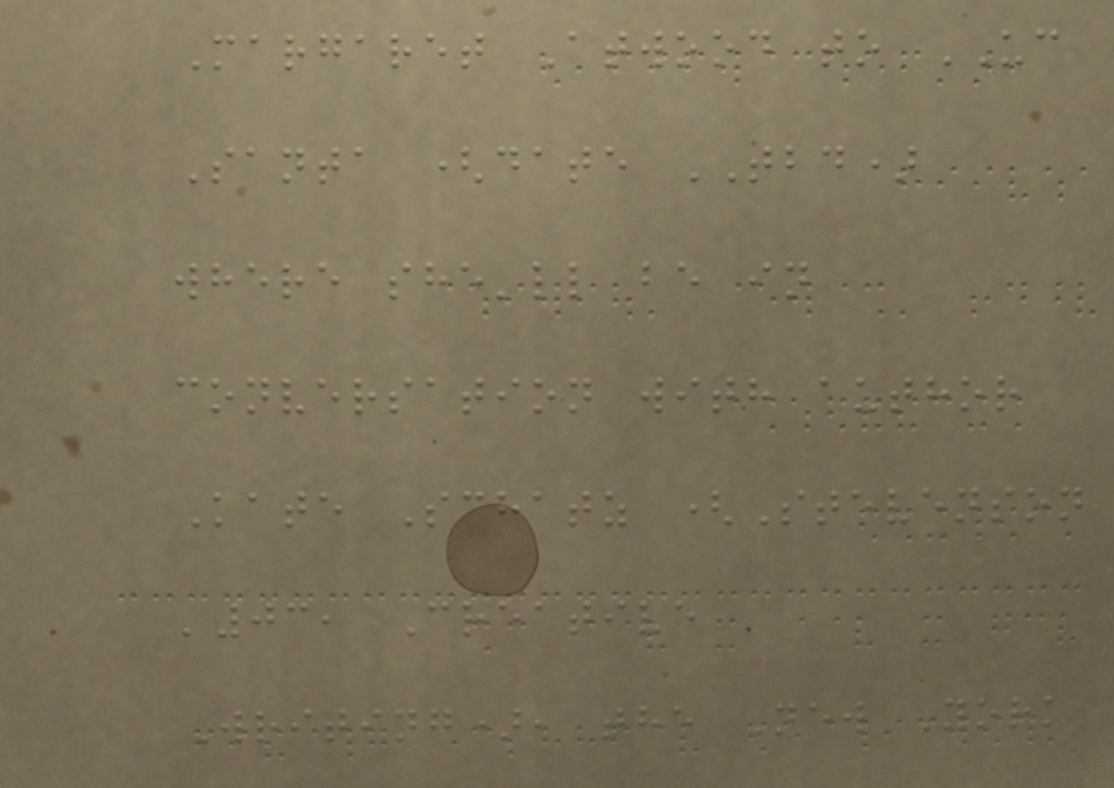Margaret Atwood to UC
Santa (date TBD)
where she'll be in
conversation with author
Kate Schatz (Stevenson
'03, Creative
Writing), the New York
